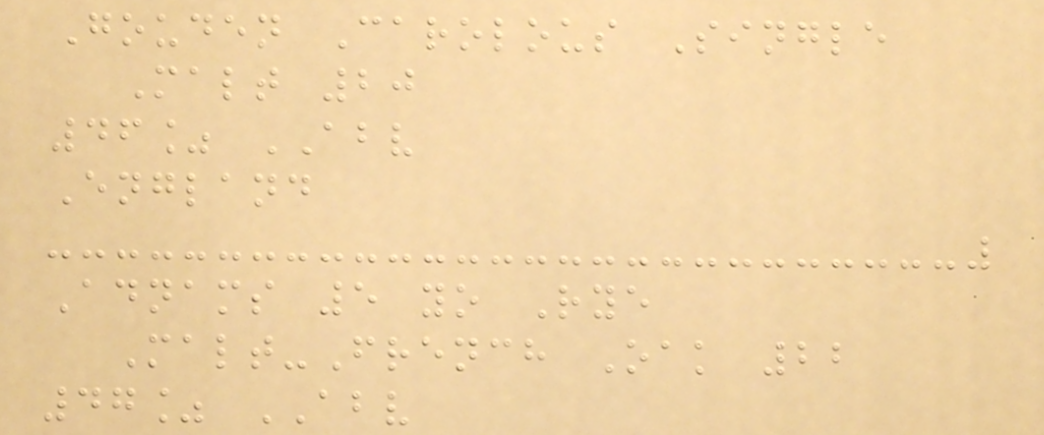Gouden Carolous Single
Malt 20
46% ABV
England
Adnams 5 yo Rye
Malt-French Oak 22
47% ABV
